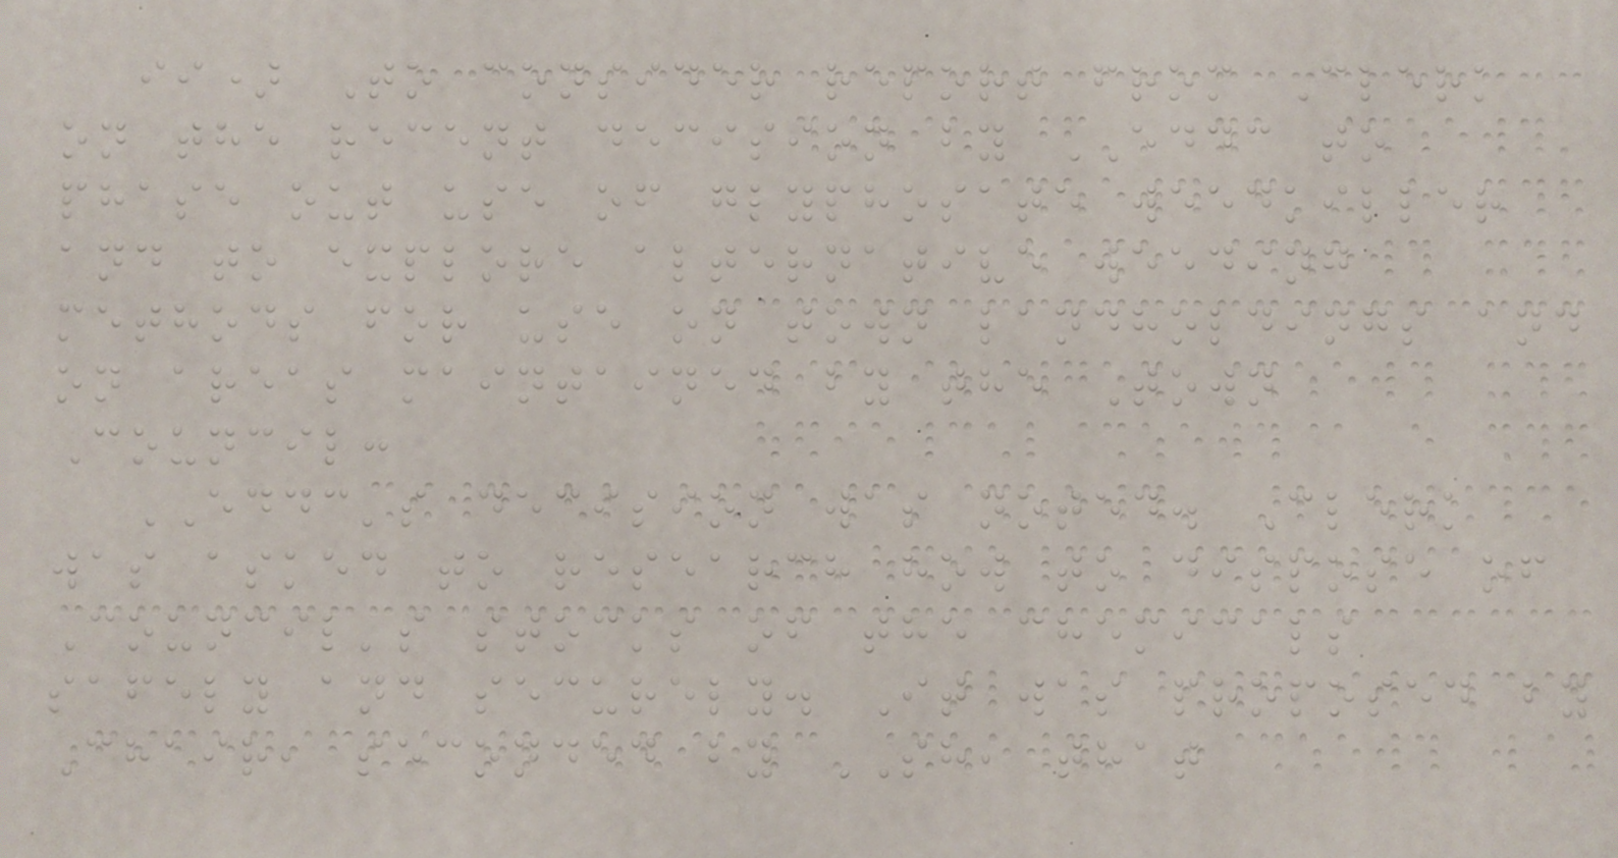ii) To consider report from Clerk
on the recent decision by EDDC to
phase out use of glyphosate weedkiller
and to explore alternative weeding
methods for use on town landholdings and
on areas maintained by the Town
Council:
EDDC's decision was noted. Clerk
was asked to research how to dispose of
Council's stocks of the chemicals
safely and securely. It was proposed by
Chair, seconded by SH, that
